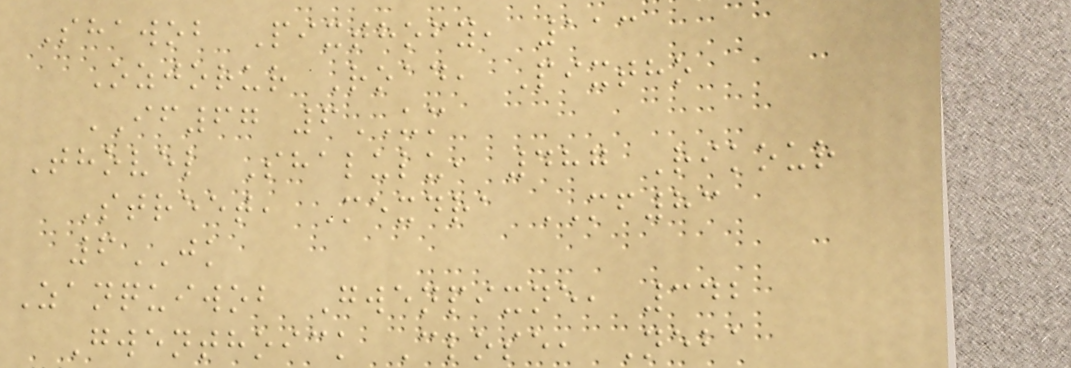Shawob Pixthofy, 113
Ozjorur Road, Pixtho
IF67 6UM
Thovel Shalulu, 487 Rikour
Street, Mexdra MF83
6JK
Zanquiwob Gwenpixne, 342
Gwenthoick Close, Neba
